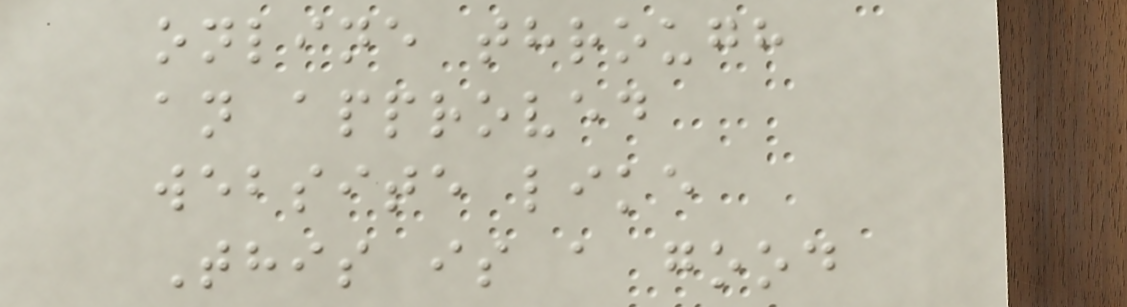online through
an approved
website like
This is a good
